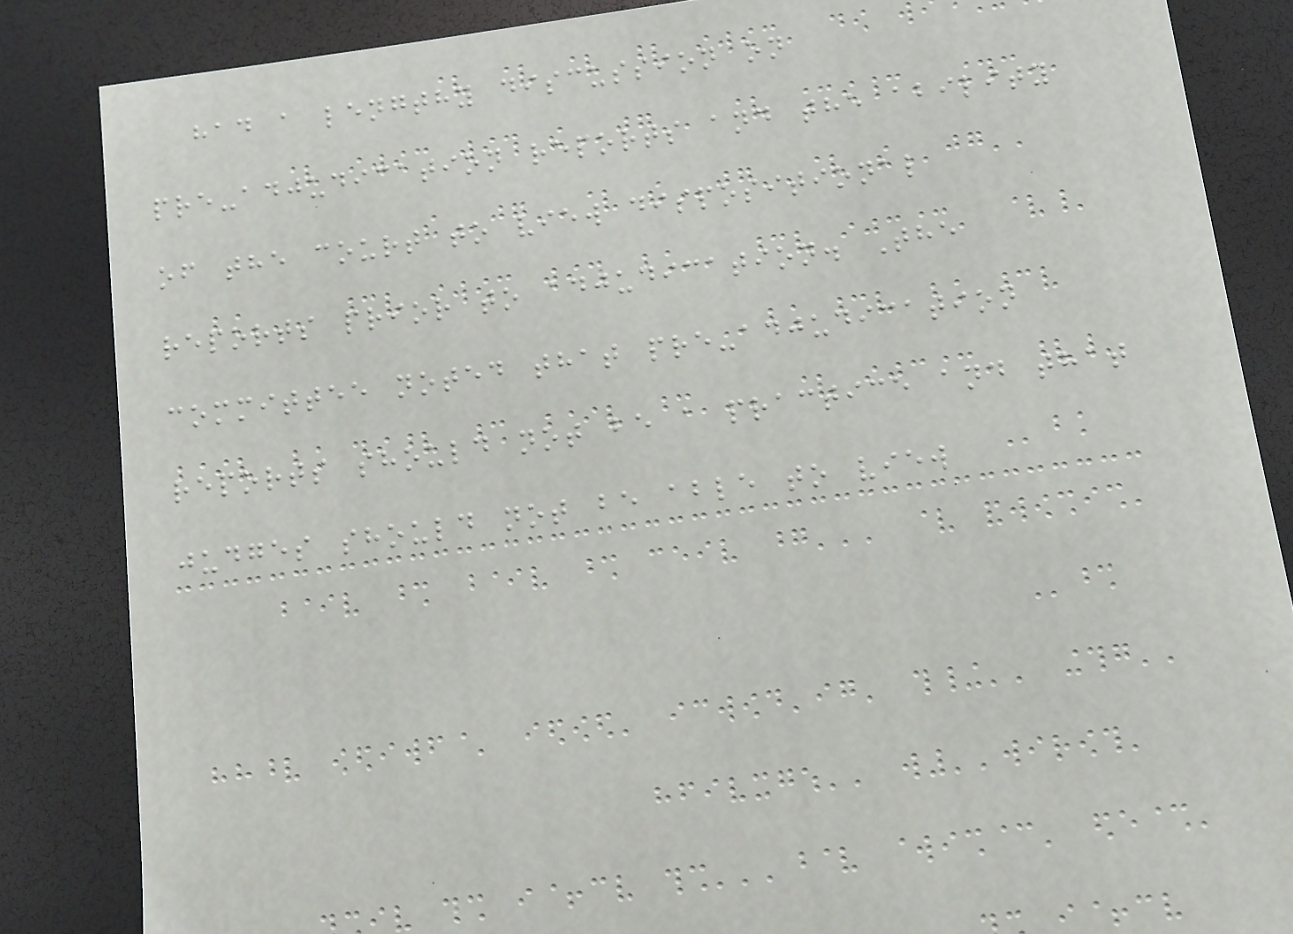had a lengthy discussion on
pre-adjudication reports and the ability
of the court to view dispositional
reports prior to adjudication. The
committee noted that pre-adjudication
reports should not be a practice and that
judges should not be able to view
